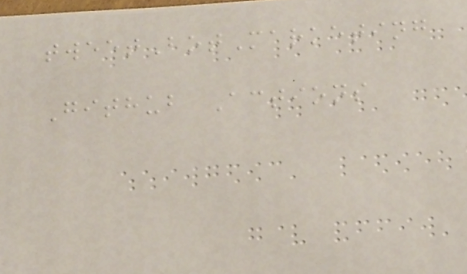tweetBotMarketing
Github Actions
